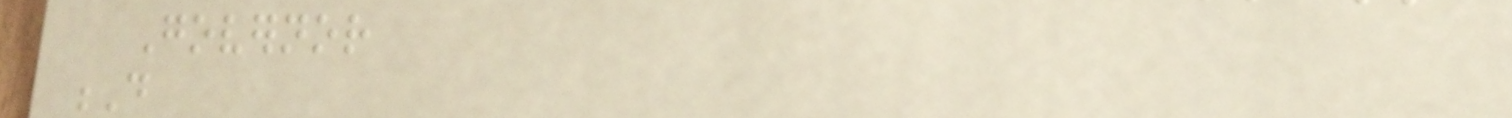Governor
D
